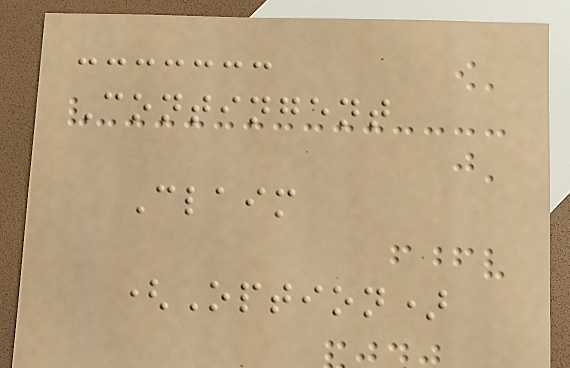Contingent
Claim
(Option)
